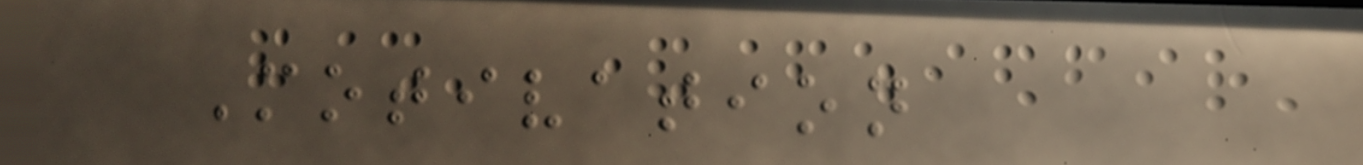Motivation
